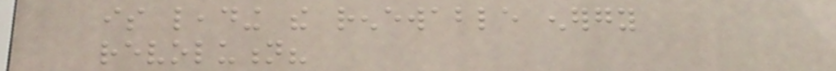is leading the renewable energy
revolution?
